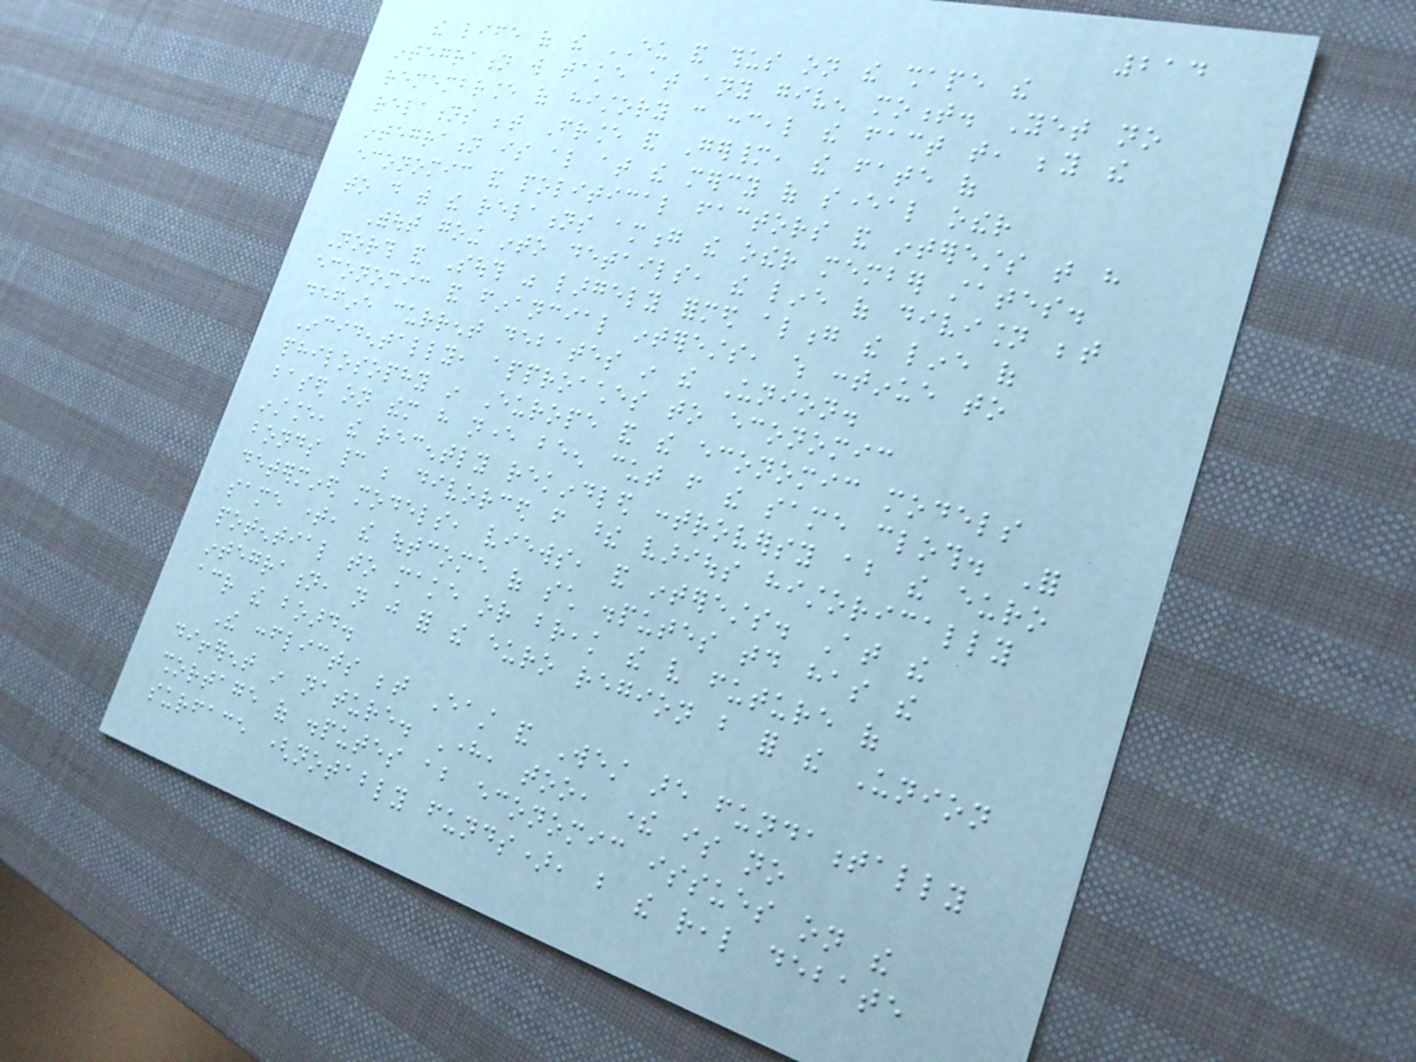214
the life of the EU and thus on the shape the
integration will take at any given moment. Yet no
remembrance of history can conceal the fact that, beyond the
relations between France and Germany, the fate of
integration is also at the mercy of several other
economic and political factors and interests that have
to do with the relations among the other member states.
Without going into details, the line of division between
North and South was largely formed along the line of
economic and financial interests, which continue to
define current debates in the Union.
Incidentally, approaches to economic
philosophy in Europe and the economic models
based on them have never been cut from the same cloth. For
instance, the recently rekindled controversy about the euro
bonds cannot be divorced from these various historically
determined models, views, and interests. At the
same time, the outcome of such disputes today has the
potential to make or break the very future of
integration, not just for the euro region but for the Union
across the board.
The conflicts between East and West are fundamentally
different in nature. Here, too, there is no
shortage of disputes about economic issues on the
surface (notably funds), but the real debate
